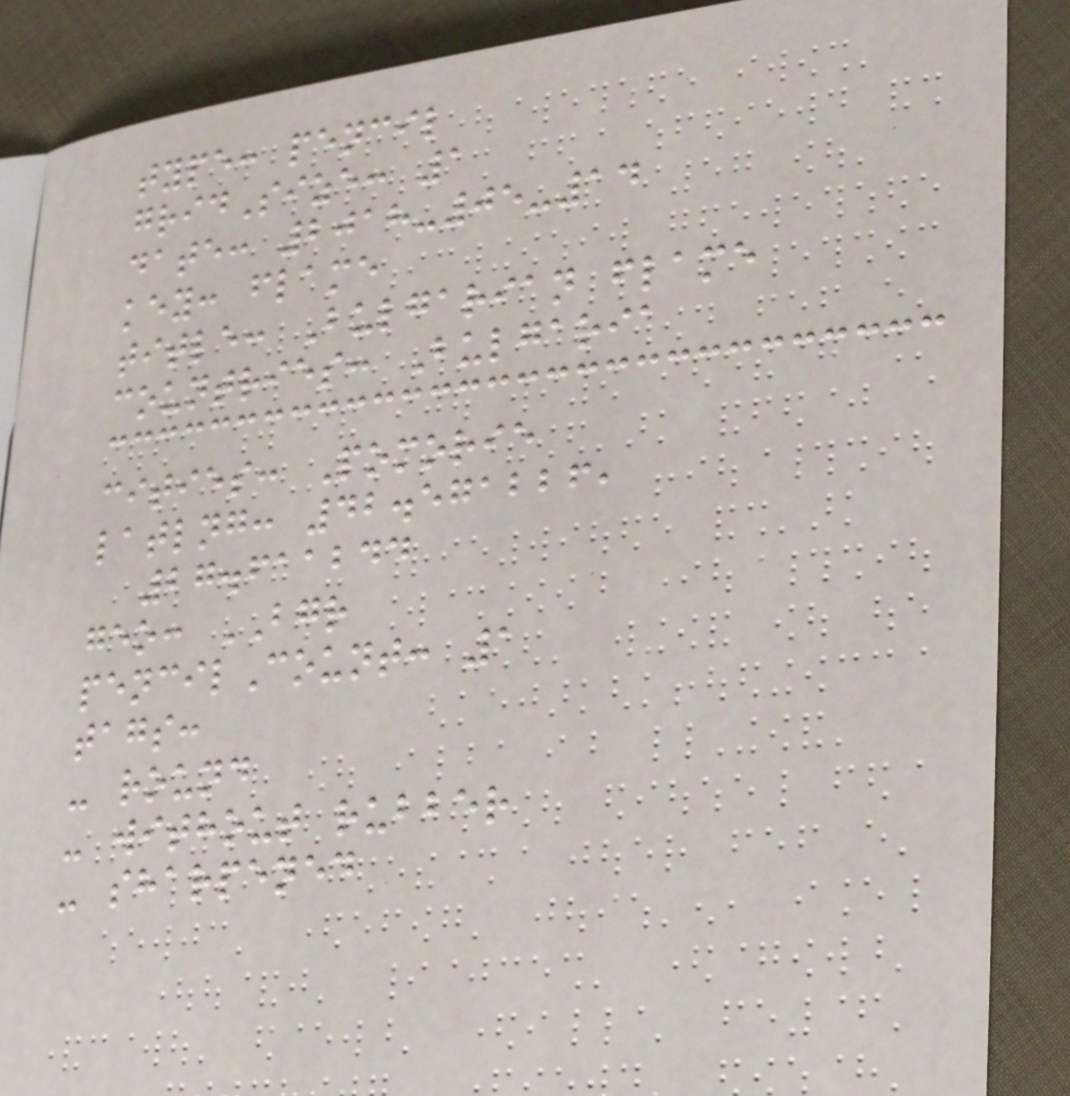type: pencil
gridSize: 1
date: 2018-05-14
key: flame
title: Bulgarian flame
countries: Bulgaria
cities: Pomorie
latlng: 42.571226,
27.611244
geo: BGR
pencilCount: 1
tags:
- round
- without rubber
- sharpened
